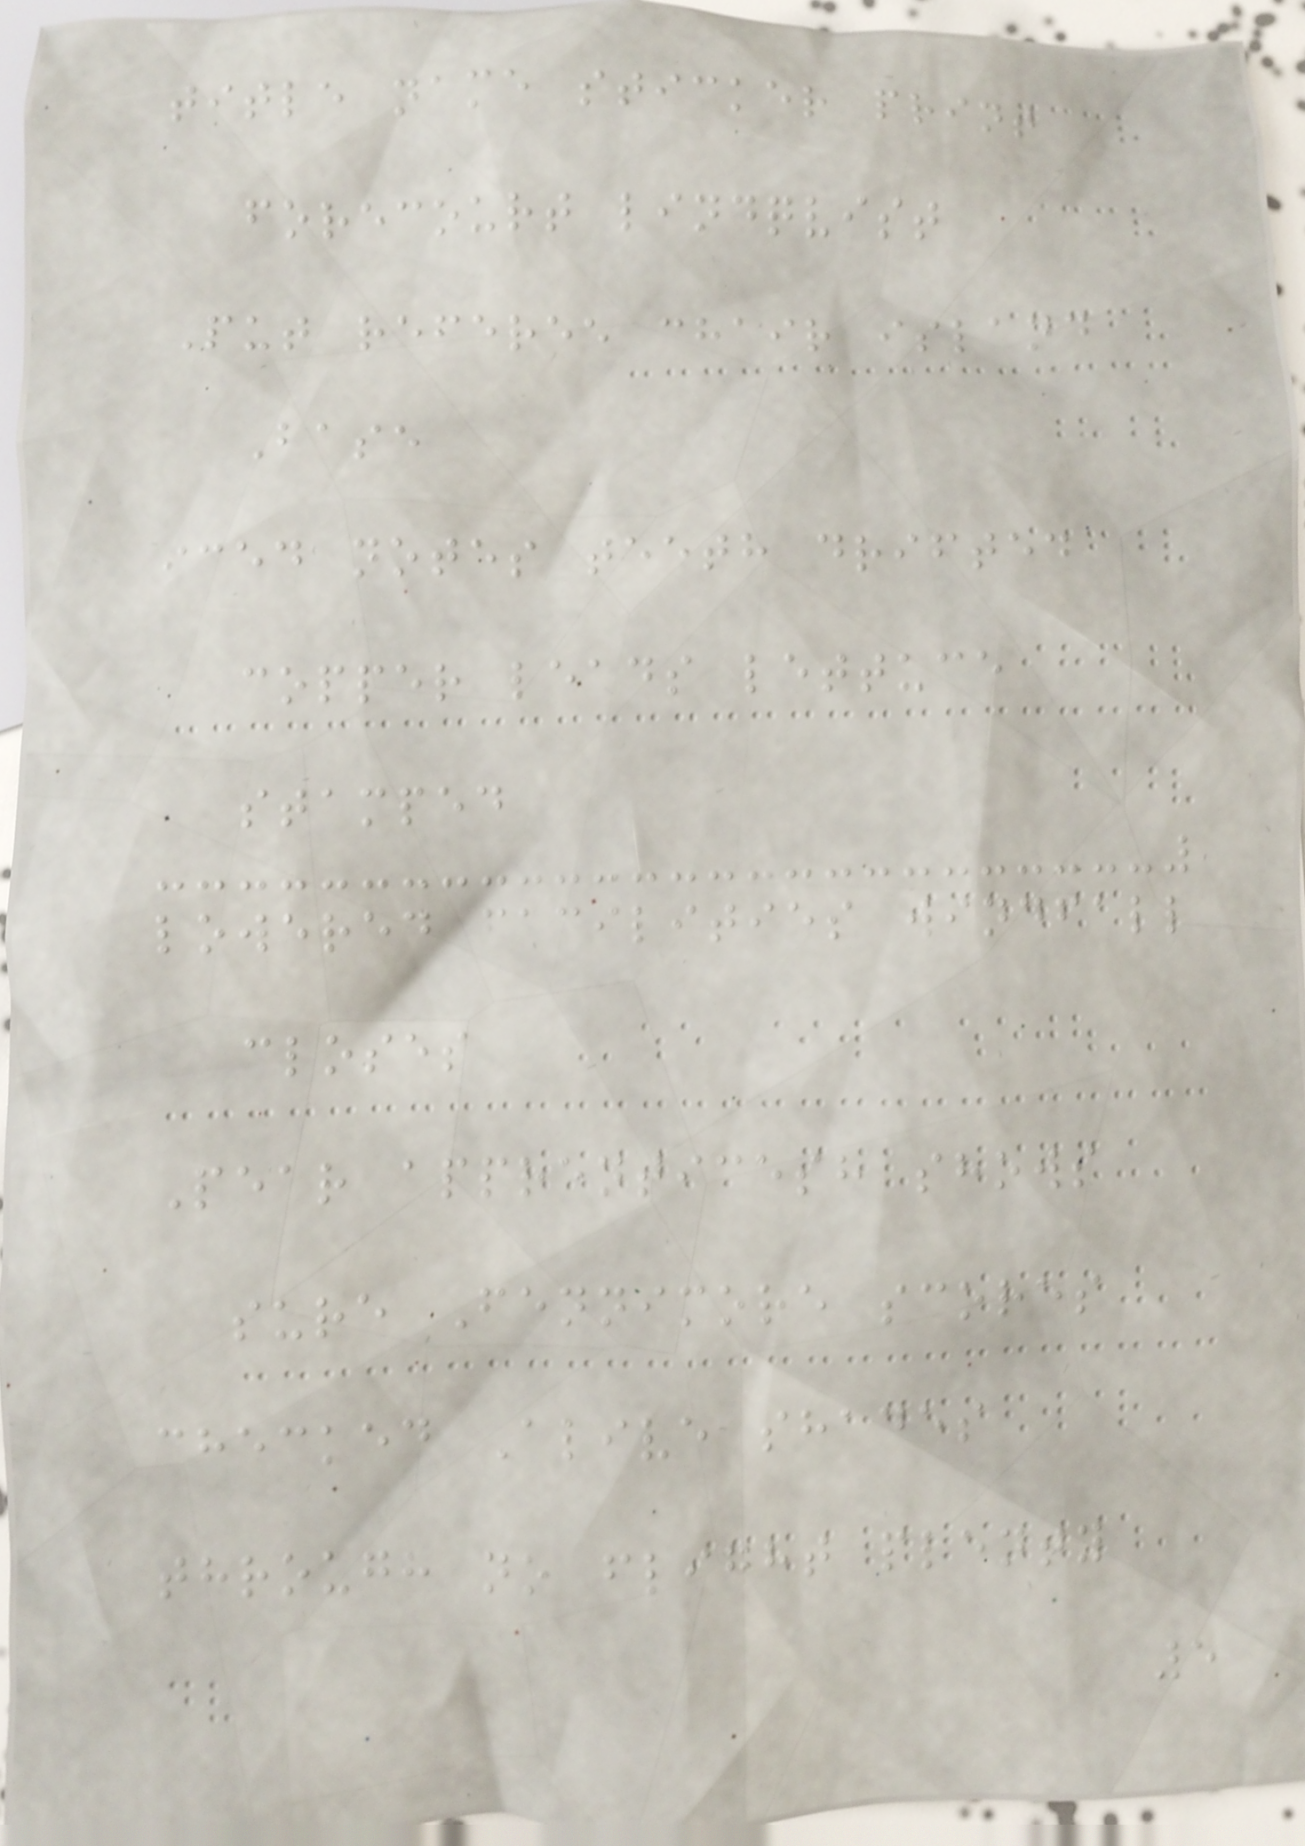title name sticker print
forecourt lindqvist
Put referee chair island
Base
iced notes teeth drifted
copper leads lettuce
stamped
lowered facilities windfall
closes
Pear apprenticesh shows
sure Fennimore scores
checked Alive shades
through no flight plenty
5
